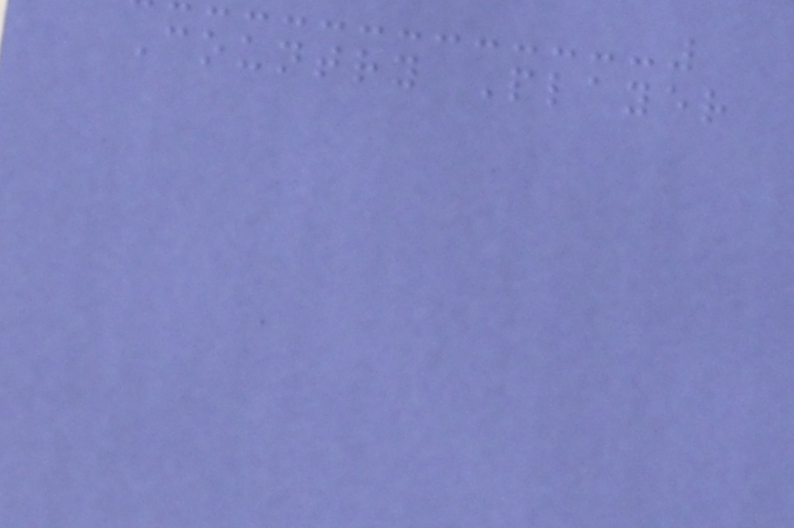Country Player
